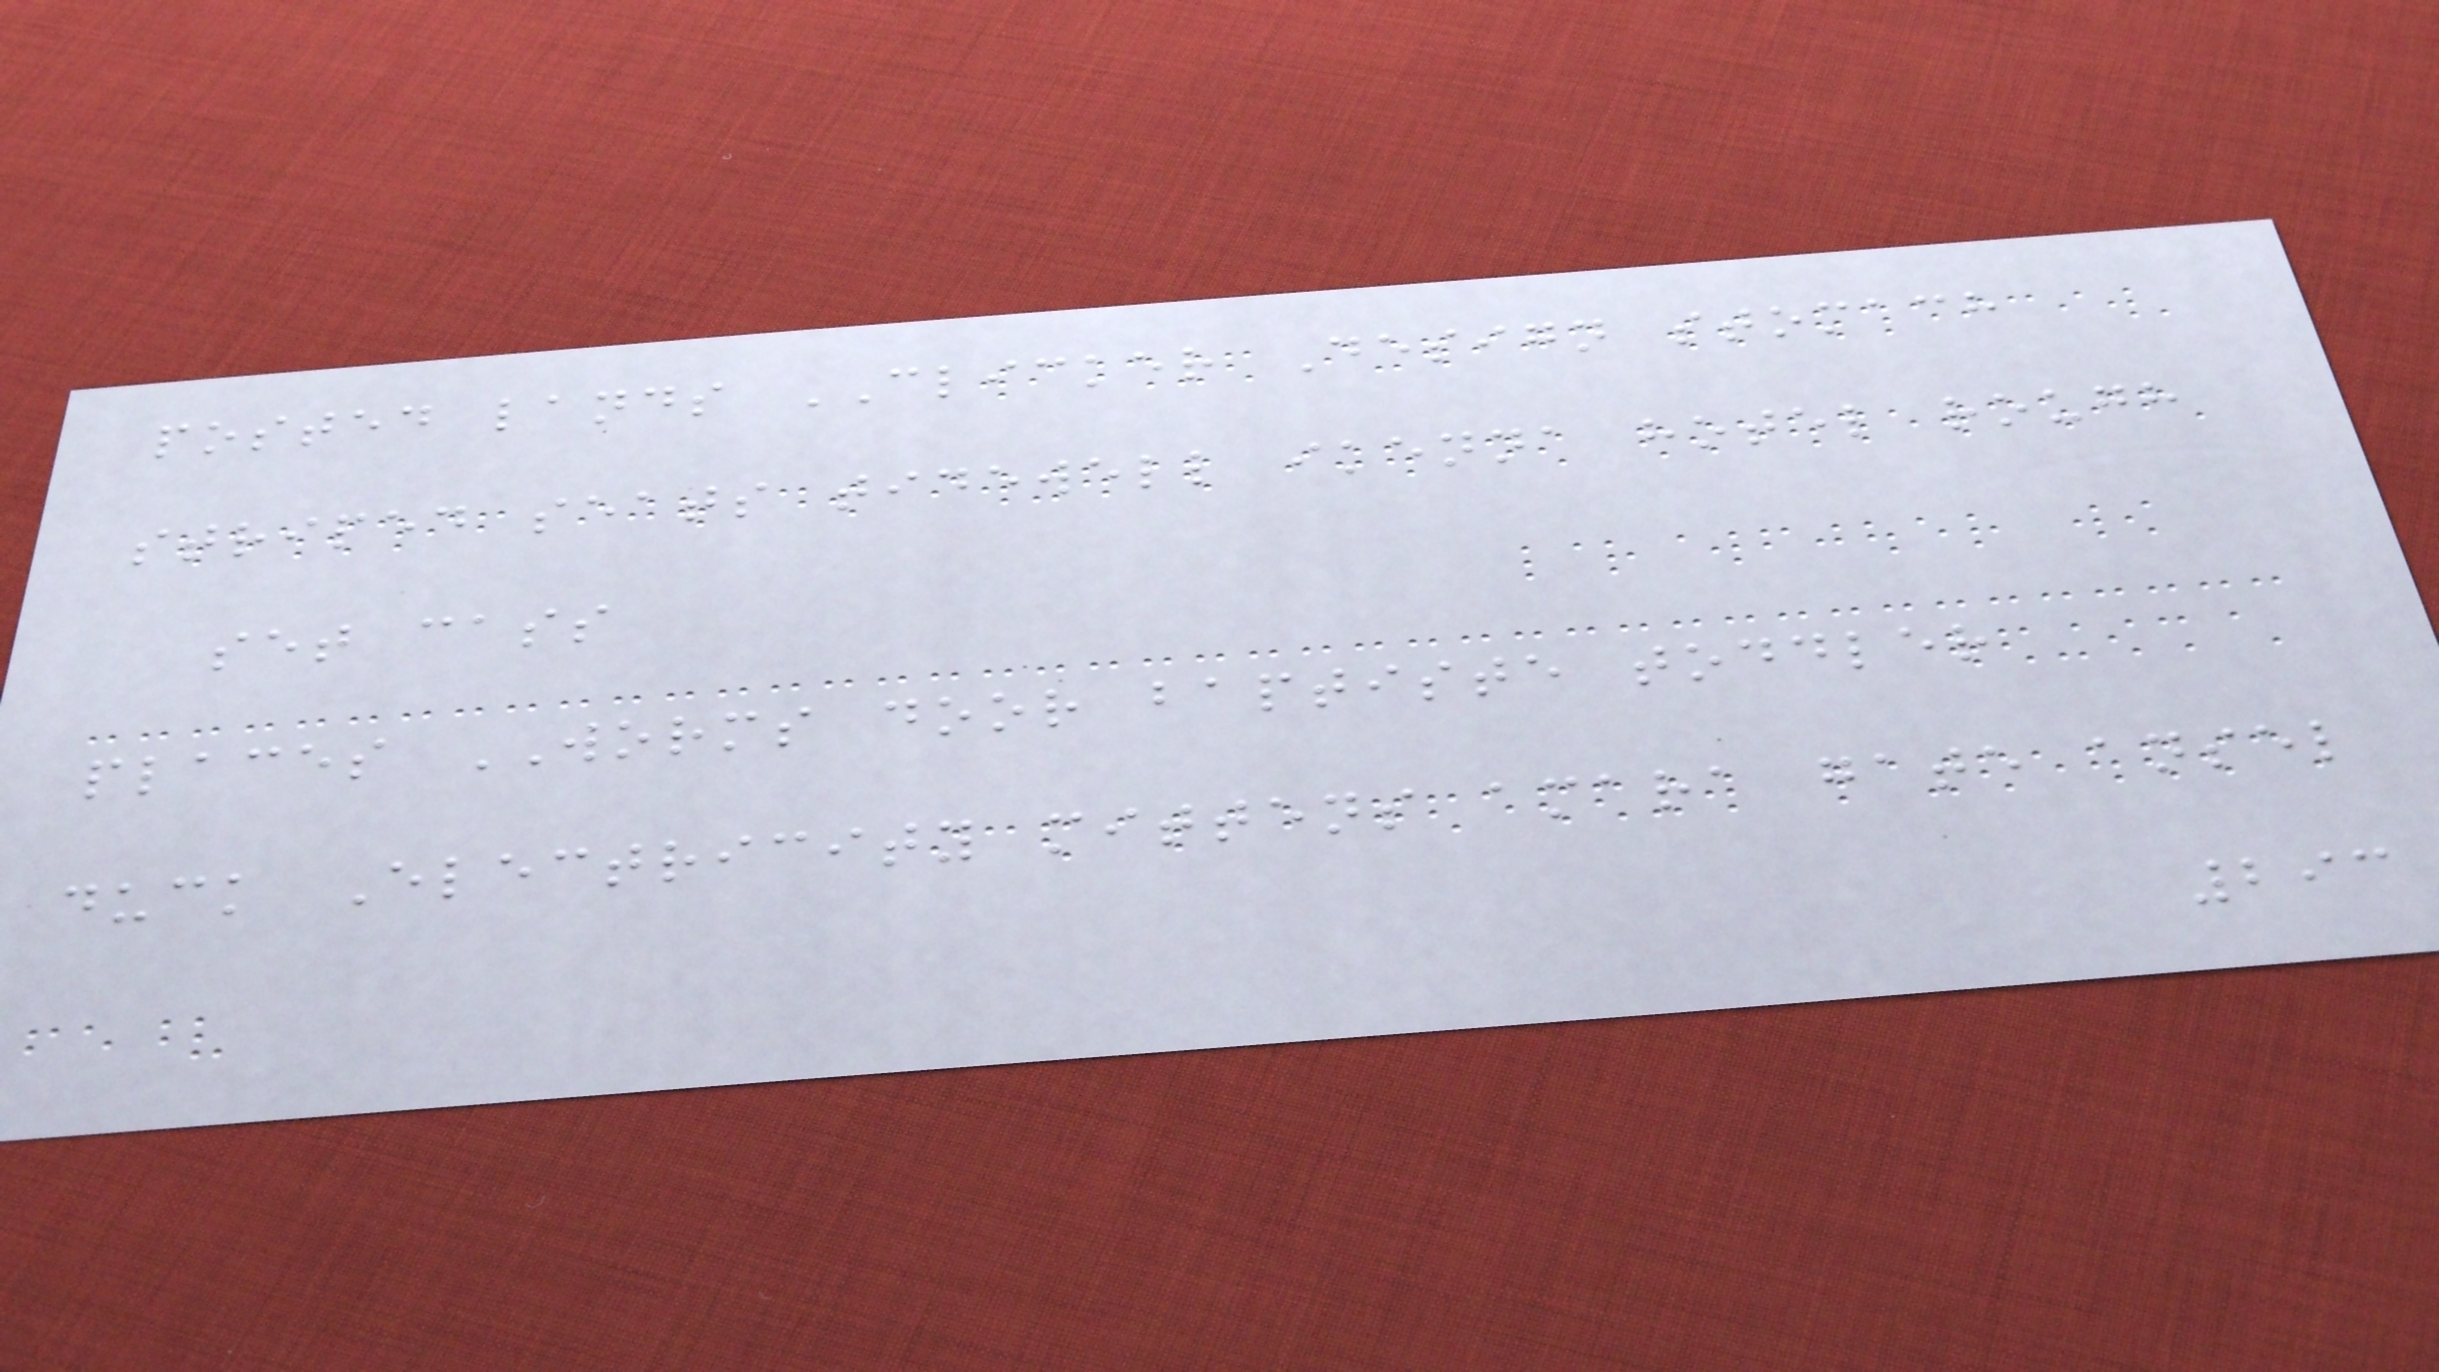posted lands CLICKER Design stomach
striped seats tidewell ikenna hotel rough
set cass
places WORMS door baptiste toddler
duck Electricity mittens amara gate ansel
293
